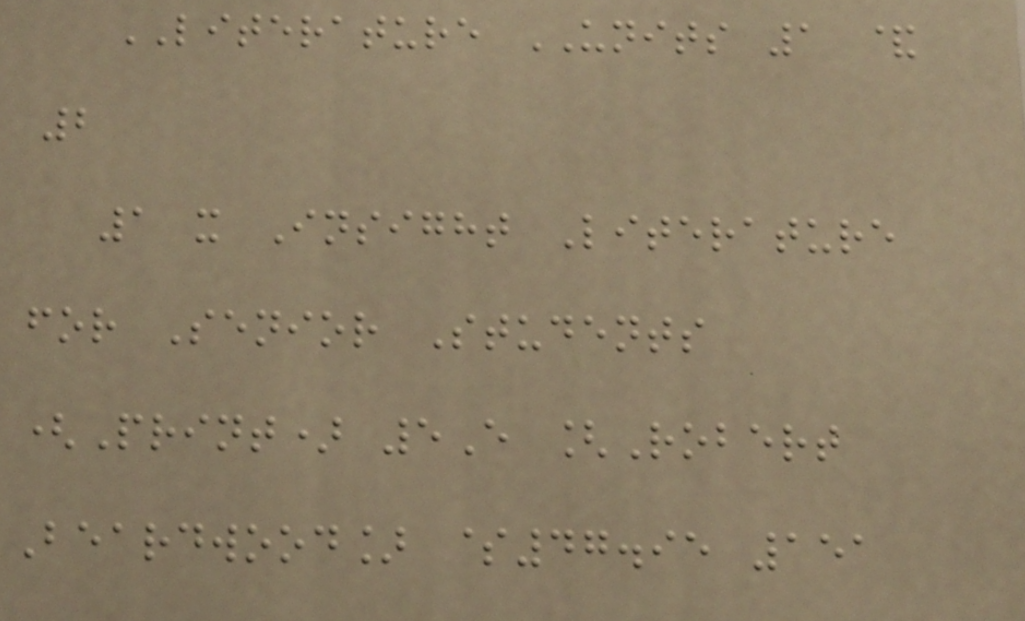LITERATURE UNITS 1 &
2
1 x Insight Literature
for Senior Students
(Print) 5E [Robert
Beardwood] $47.95 151
